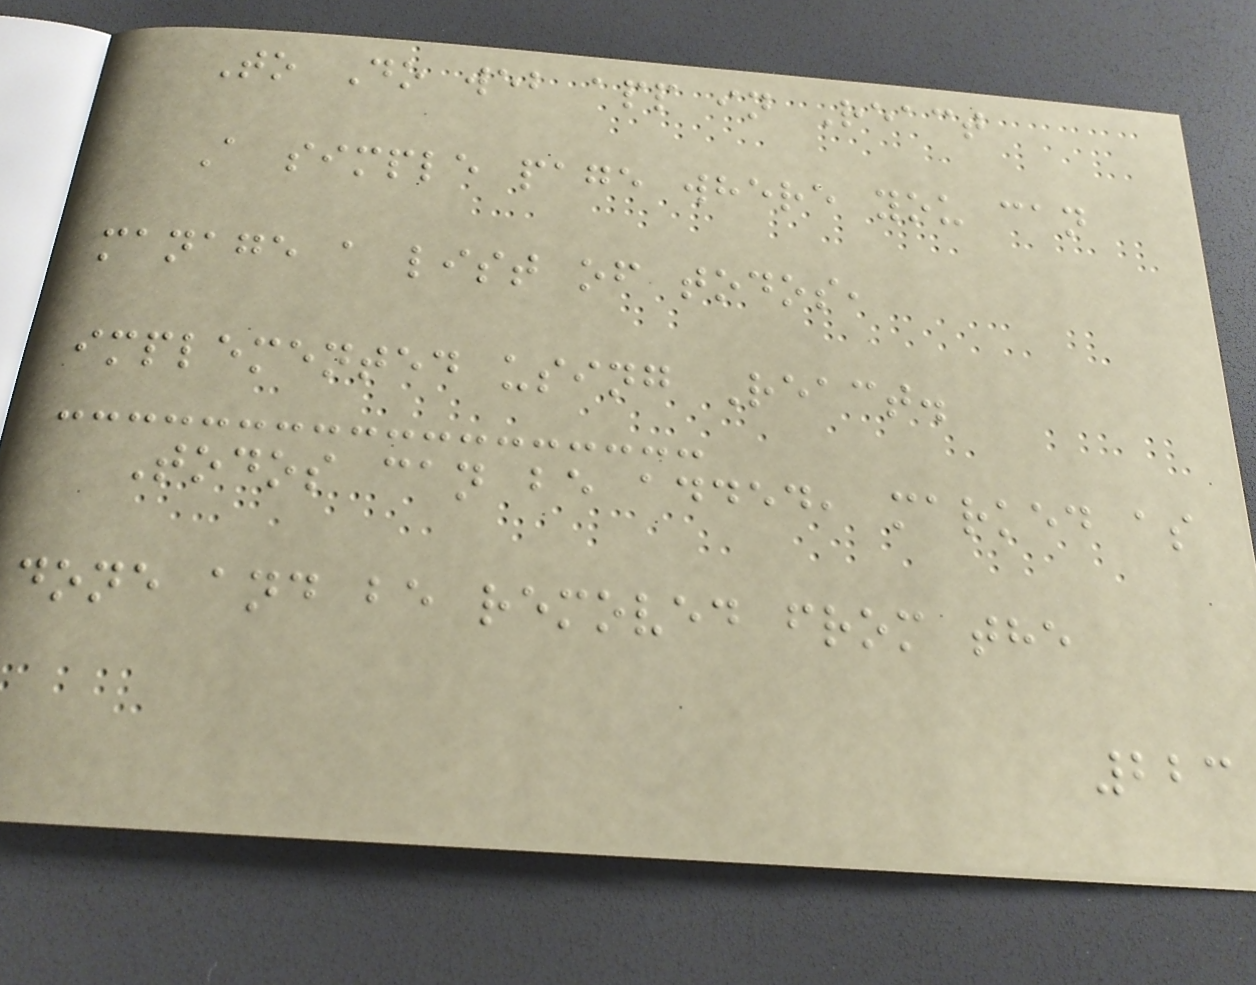To Do web app in React
A simple page where you can
manage a list of todos,
implemented using React.
Todos can be added, marked as
done and be removed from the
223
